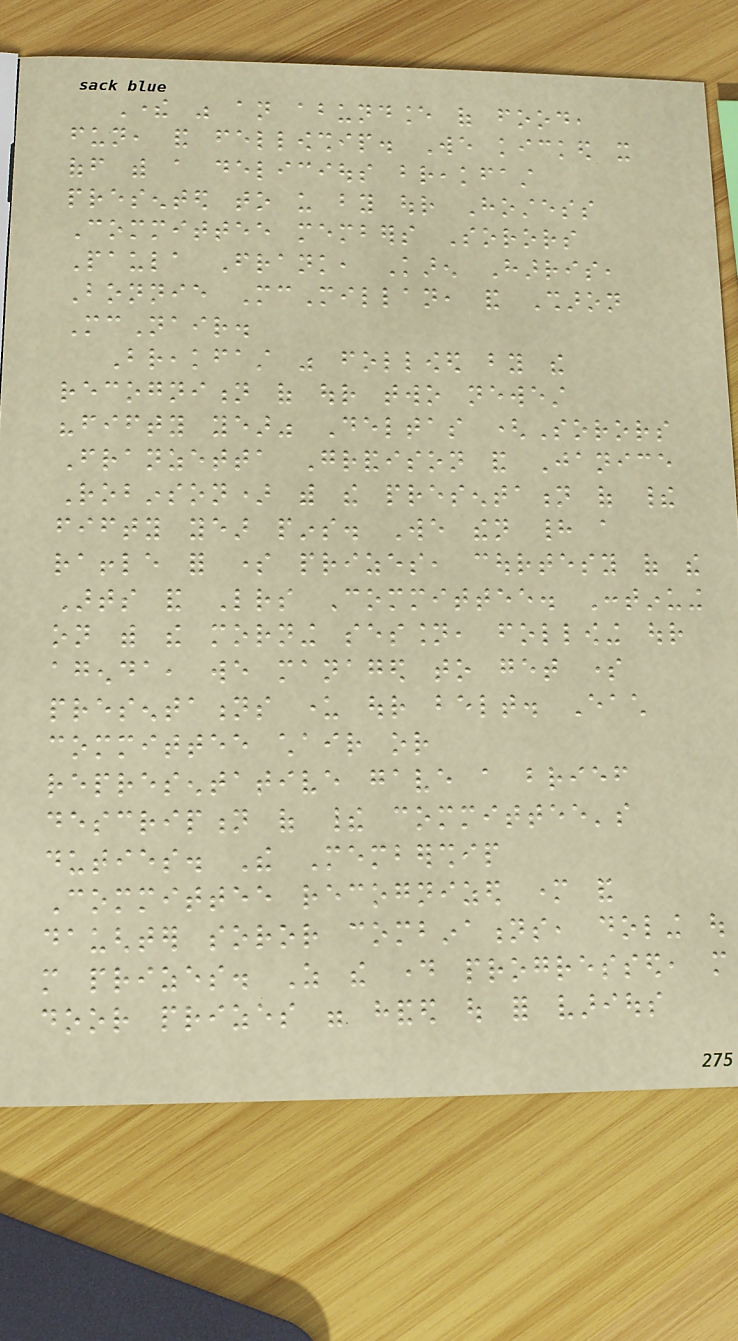There was an abundance of food,
fun, and fellowship. We kicked it
off with a delicious breakfast
presented to us by our Hostess
Committee members Sorors
Paula Frank, Karen Harris,
Bonnie McMillan, and Sharon
McNair.
Breakfast was followed by the
recognition of our two newest
"fifty year" Deltas (Sorors
Franzetta Grandison and Janice
Robinson) with the presentation of their
fifty year pins. We then had a
raffle for some prizes, courtesy of the
Arts and Letters Committee. Continuing
on with the morning session, following our
agenda, we managed to get some
presentations under our belt. Each
committee chair or
representative gave a brief
description of their committee's
duties. The Membership
Committee recognized mother and
daughter soror combinations, doling out
more prizes. As the day progressed, more
door prizes were handed out for various
